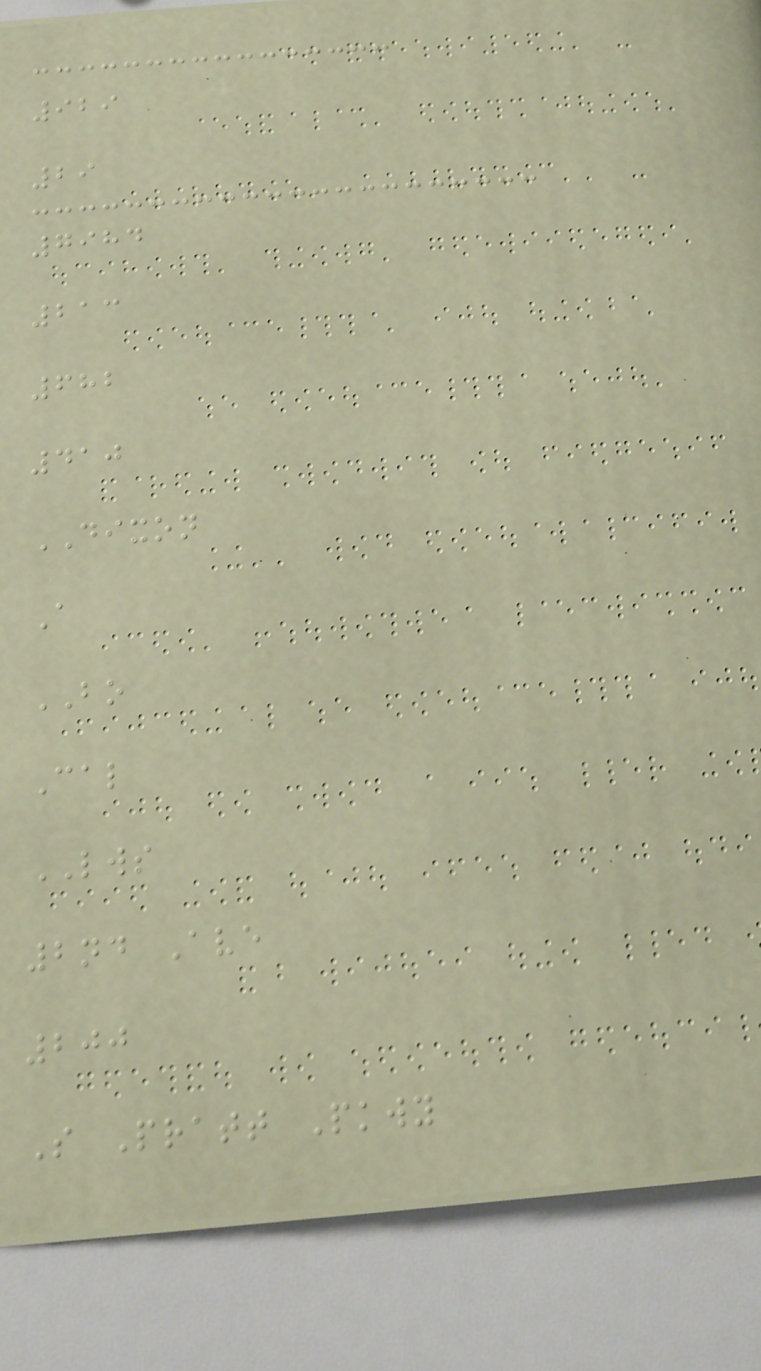929
29
7984
213
682
410
DIXON
A
BO
Cal
LWS
2nd Ave
200
S Pratt Pkwy
